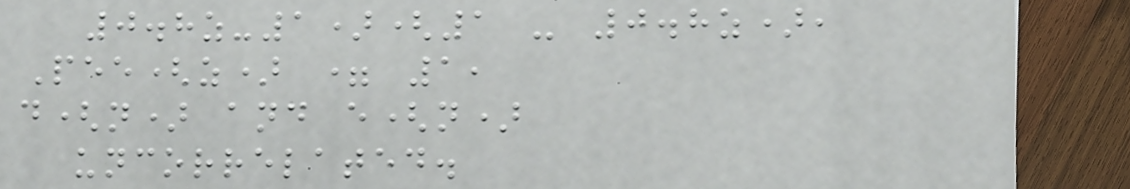0.8z-1)(1 - 0.8z),
Pee(z) = 1,
d(n) and e(n)
uncorrelated.
